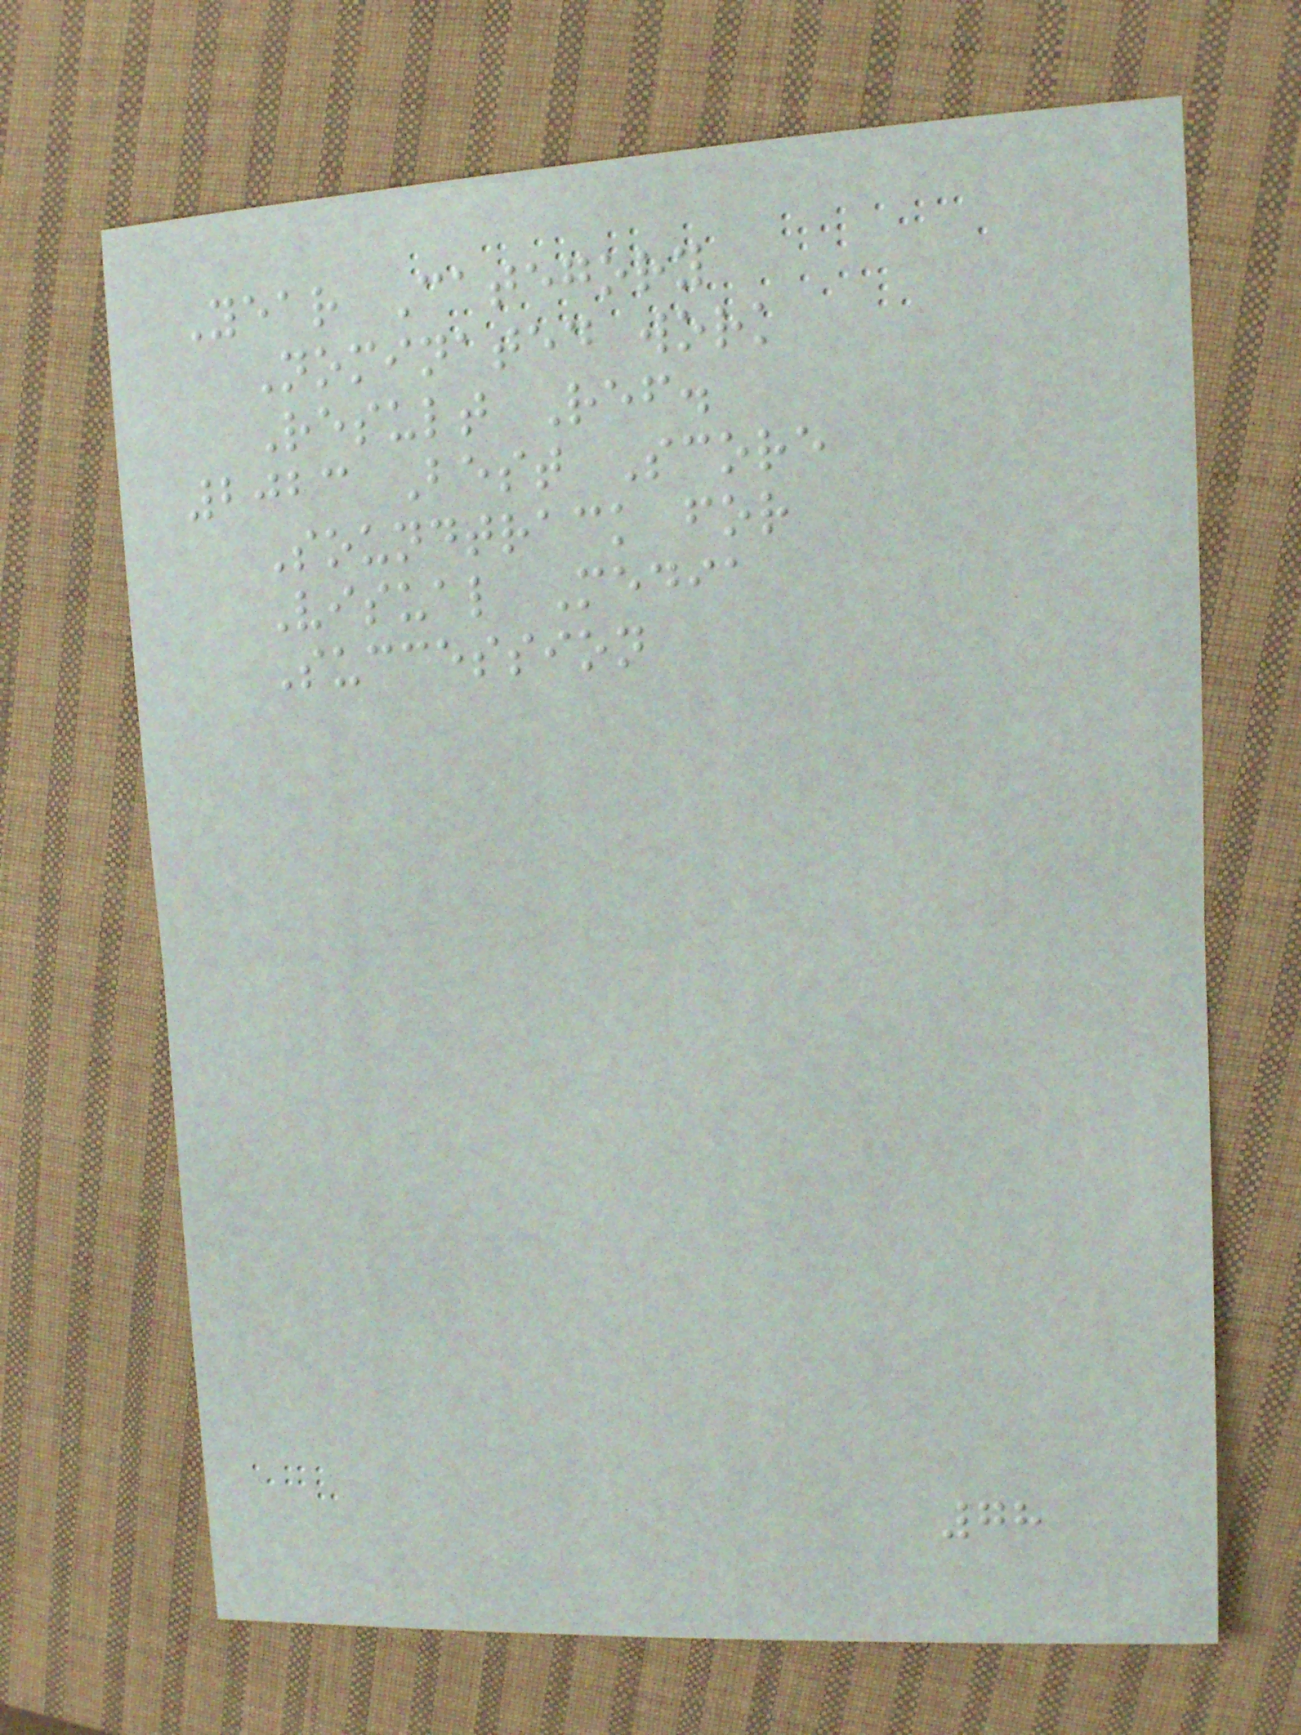Year Category
Nominated work
Result Ref.
2023 Best Score
Soundtrack for
Visual Media
Succession
78
